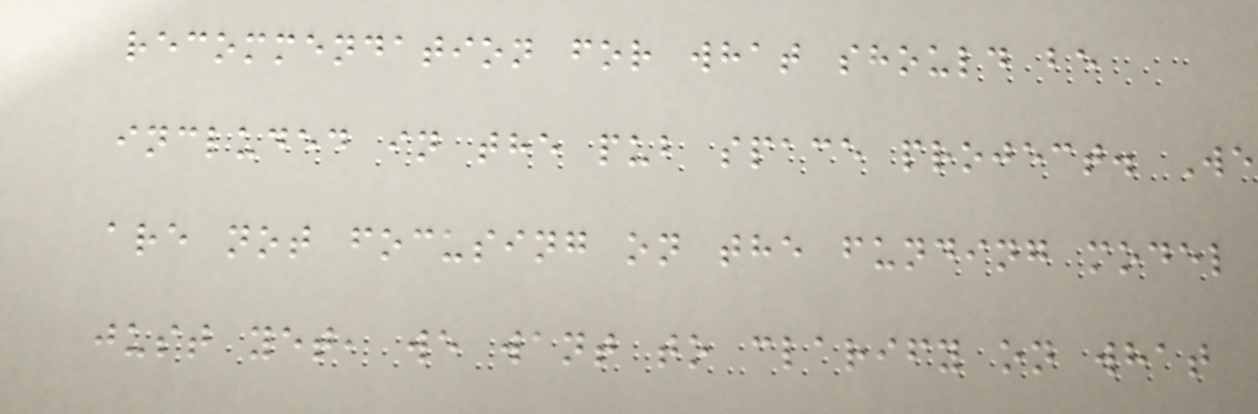recommendation for what should be
included in the pub space project. We
are not focusing on the funding model
just yet, we want to clarify on what
